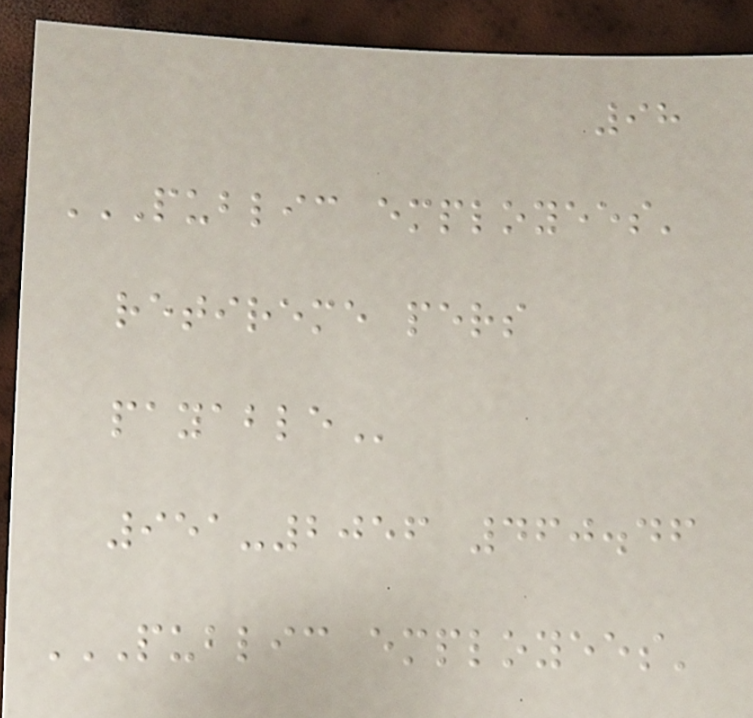98
PUBLIC EMPLOYEES'
RETIREME PERS
PAYABLE
951-2056 460.46
PUBLIC EMPLOYEES'
